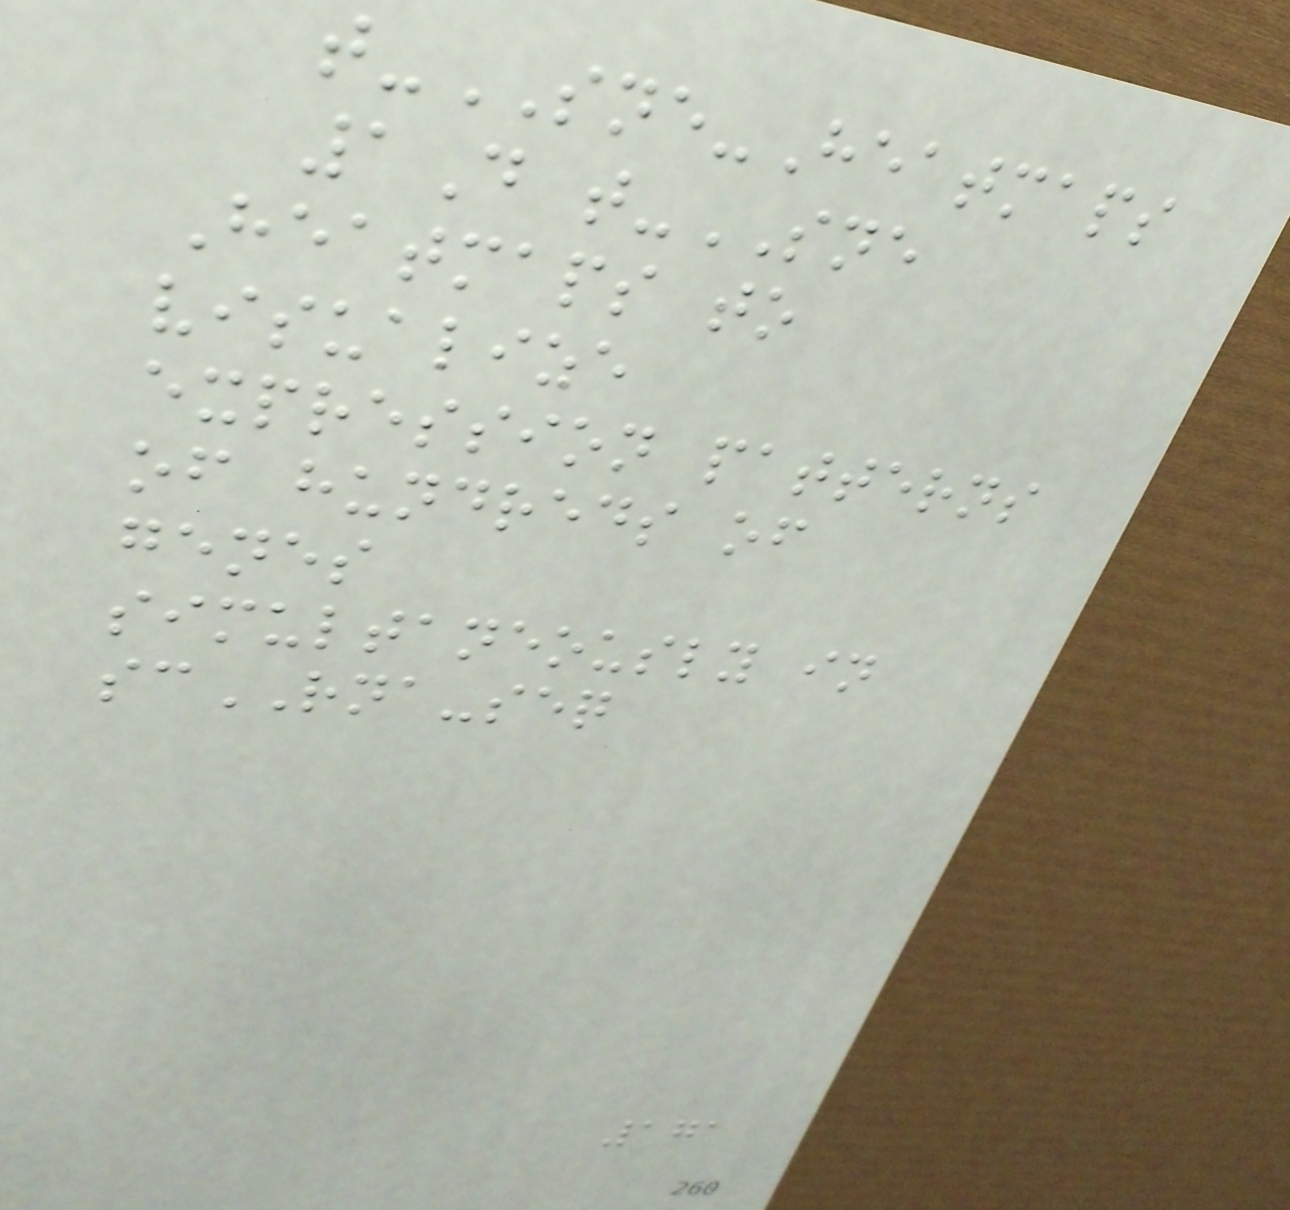t-SNE-Heatmaps
1D t-SNE
Heatmaps to
visualize
expression patterns
of hundreds of
genes
simultaneously in
scRNA-seq
171
